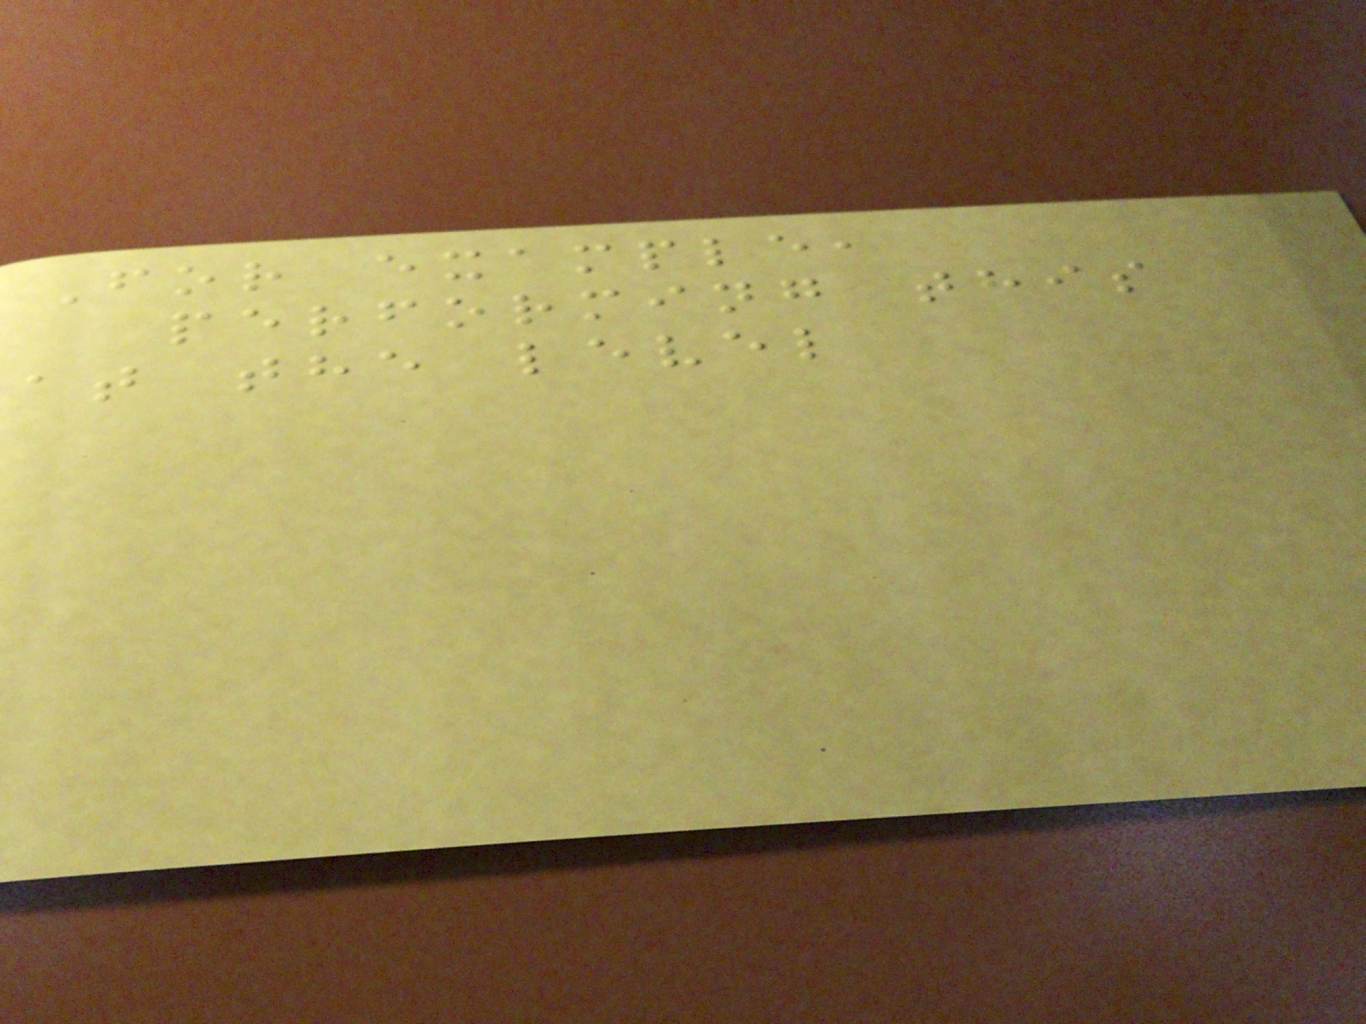For example,
performing this
at the level
